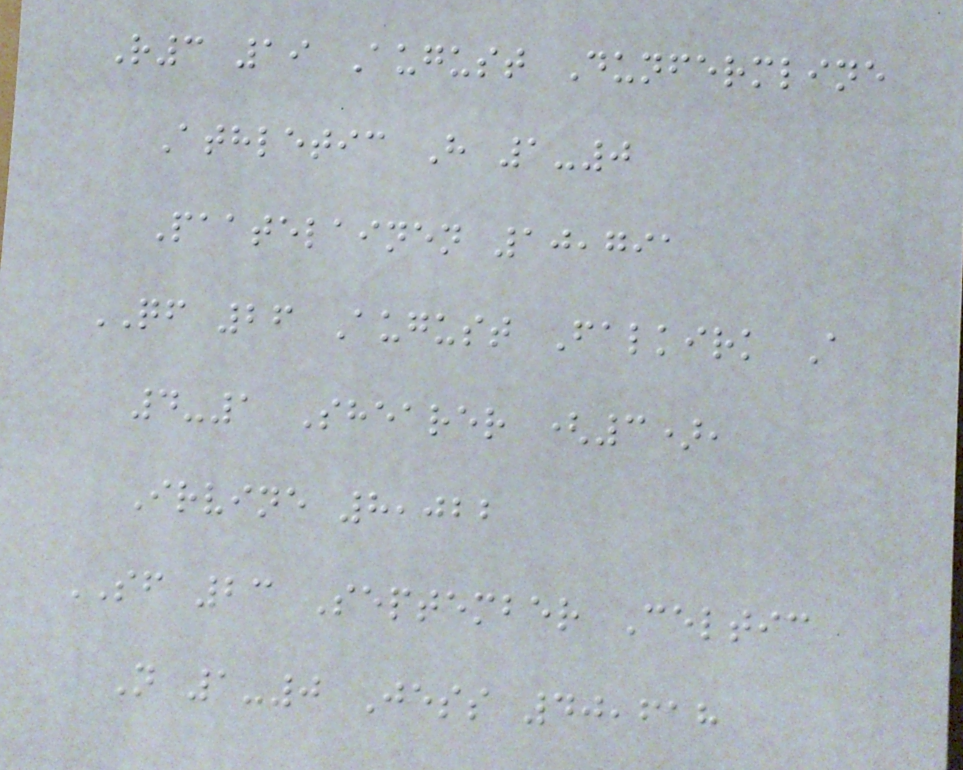R3 19 August Dunfermline
Athletic H 1-0
Paatelainen 10,791
QF 26 August Falkirk A
4-1 Shearer (3),
Irvine 8,022
SF 23 September Celtic
N 1-0 Jess 40,618
